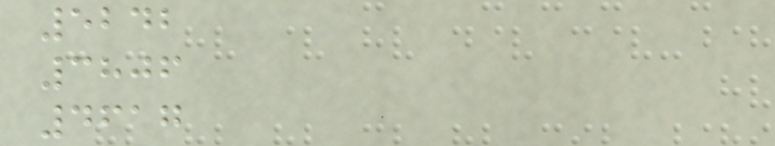5242
3806
4617
